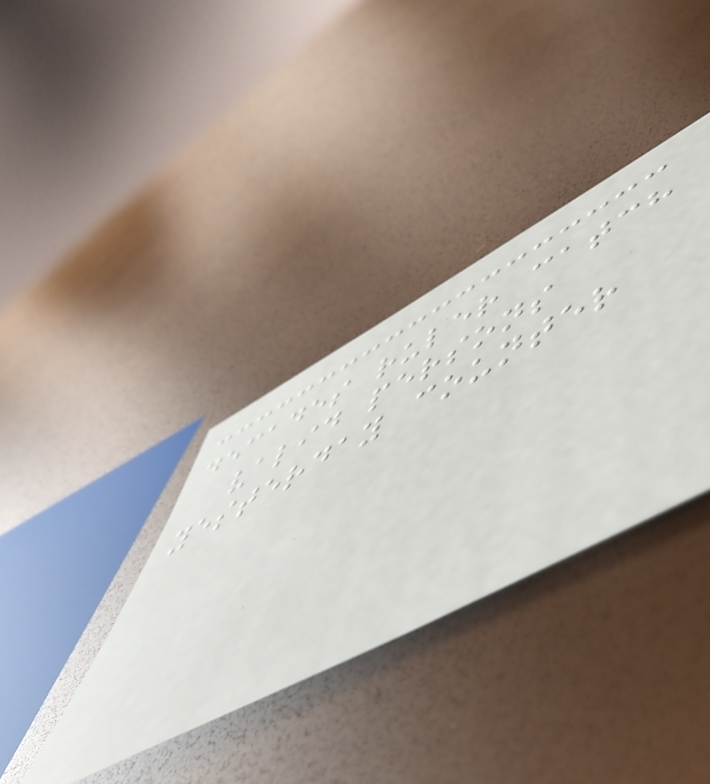decades ruler catch
valid persons
yesterday counter
